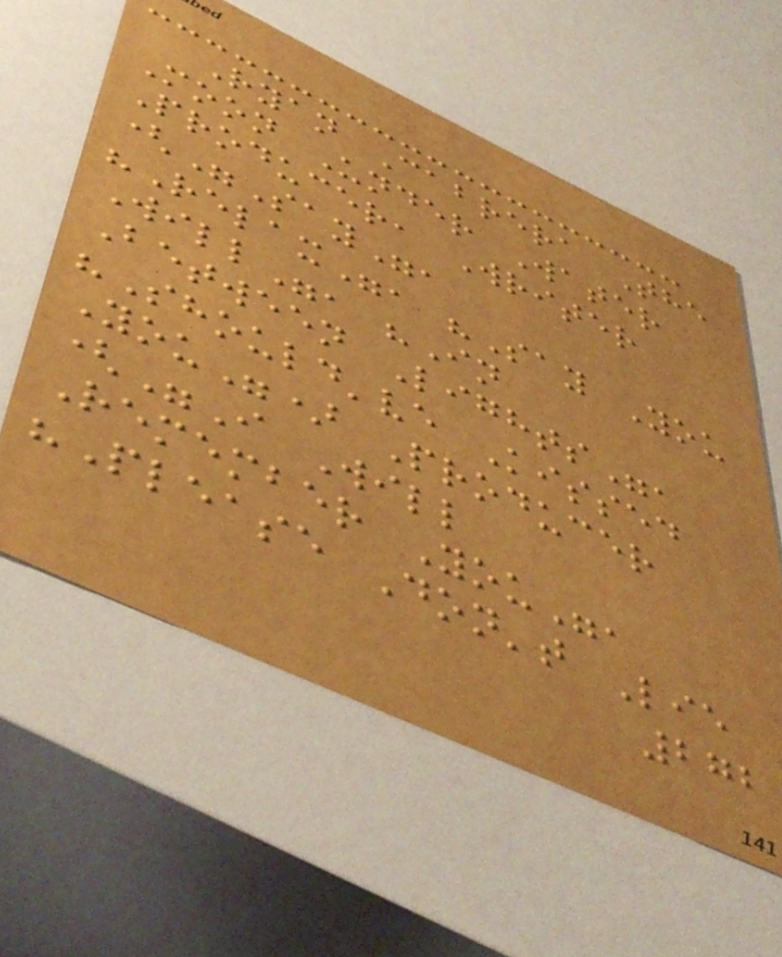Ryan Cabrera The
Moon Under Water
Producer, Writer
("Say",
"Relax", "Say You
Will", "In
Between Lights",
"Should've Kissed
You") Producer
("I Will
Remember You",
"Please Don't Lie
272
